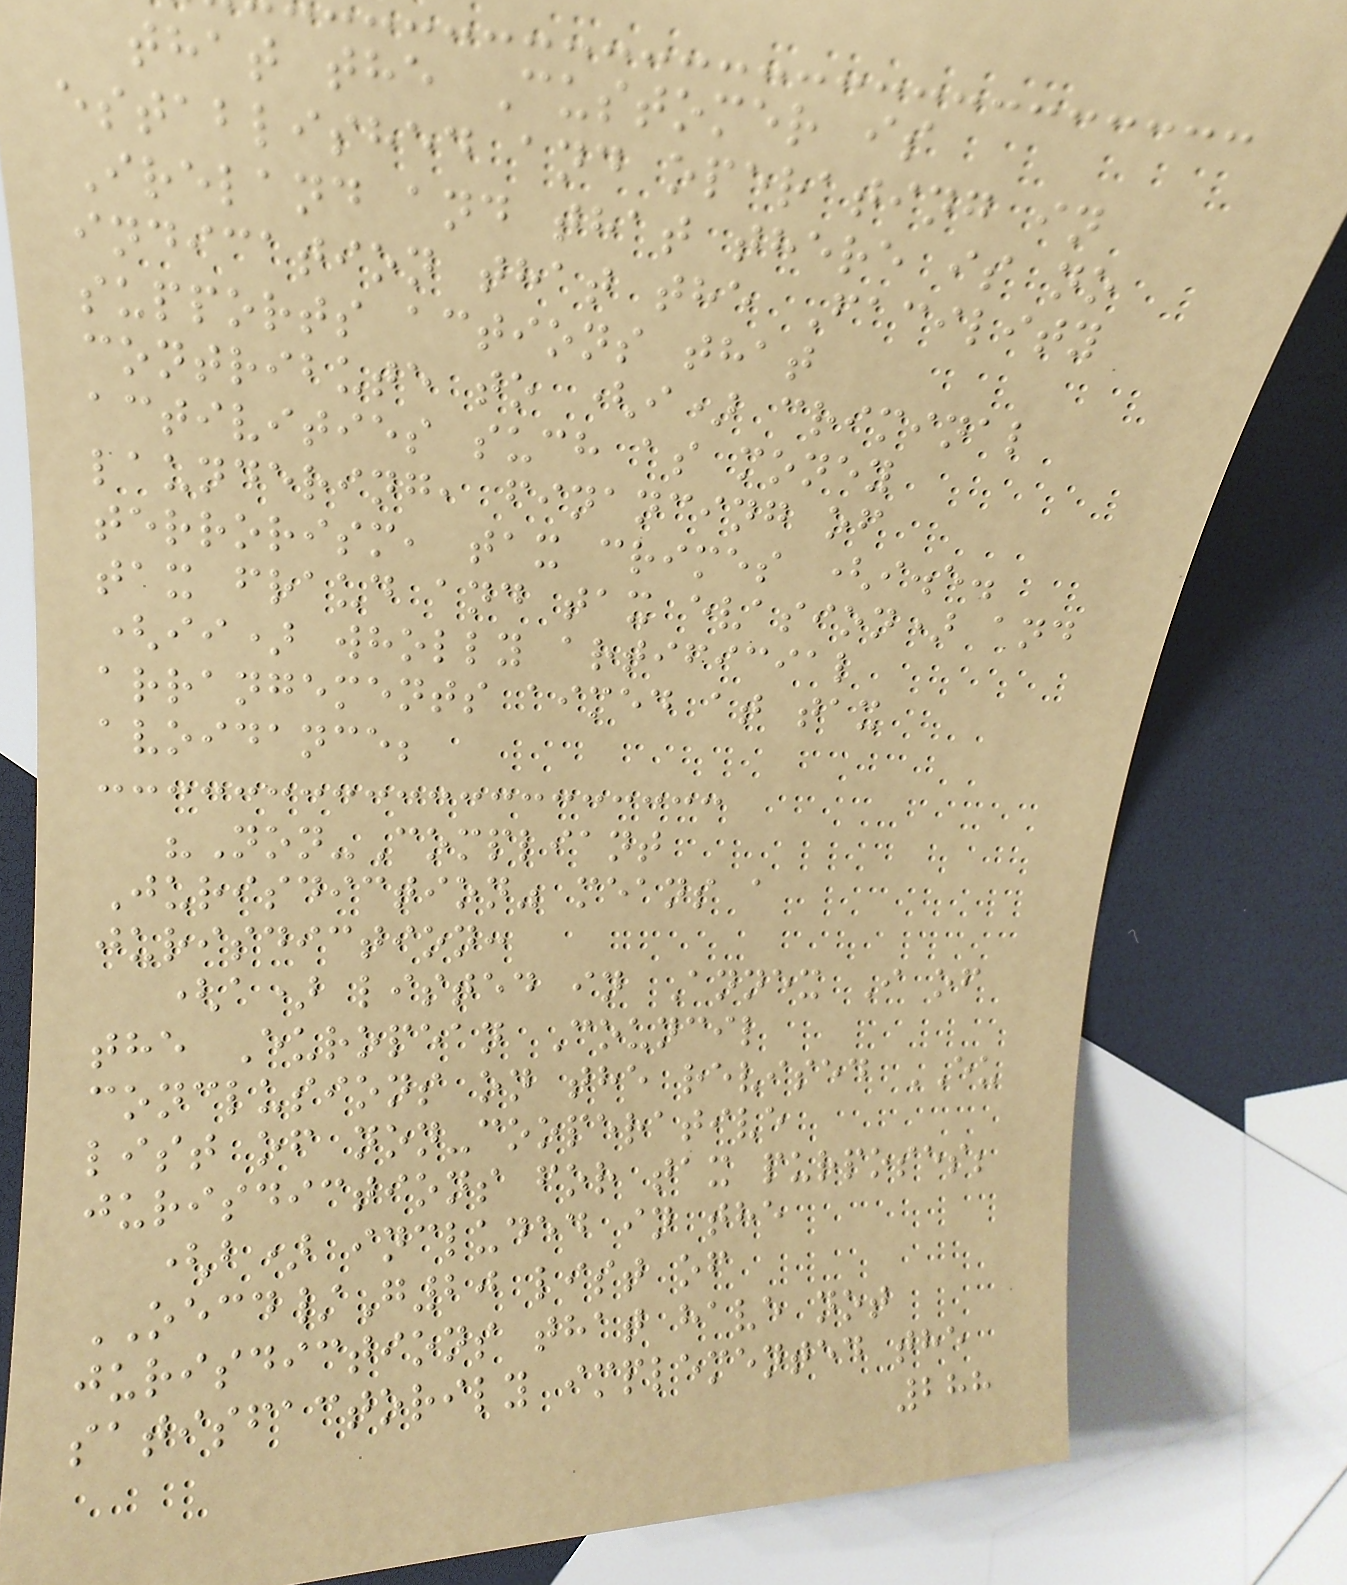that the Customer is
established and operating in
Ireland and that there is no
indication that the Facility
supports actions that
contribute to (i) criminal
activities such as money
laundering, financing of
terrorism, tax crimes (i.e.
tax fraud and tax evasion) and
(ii) wholly artificial
arrangements aimed at tax
avoidance;
"Non-Compliant
Jurisdiction" means a
jurisdiction:
(a) listed in Annex I of
the European Council
conclusions on the revised EU
list of non-cooperative
jurisdictions for tax purposes;
(b) included in the
OECD/G20 list of
jurisdictions that have not
satisfactorily implemented the
288
